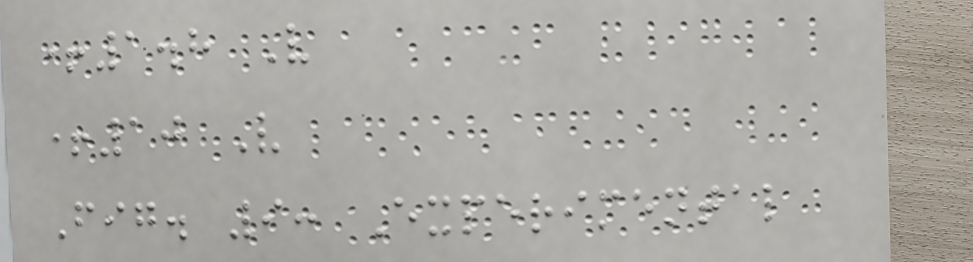+1.8 V
+10 V
Fig. 9: Experimental
